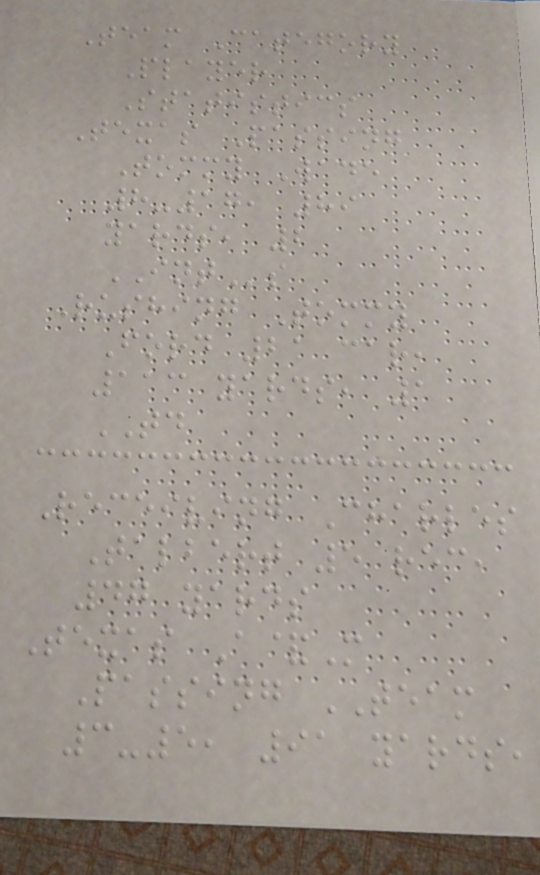Team Category
Player
Statistics
Texas Passing
Tommy Wade
8-17, 89
yards, 2
INTs
Rushing Tommy
Ford 21 car,
113 yards, 1
TD
Receiving Charles
Talbert 5 rec,
47 yards
Texas A&M
Passing TEAM
3-5, 91 yards,
